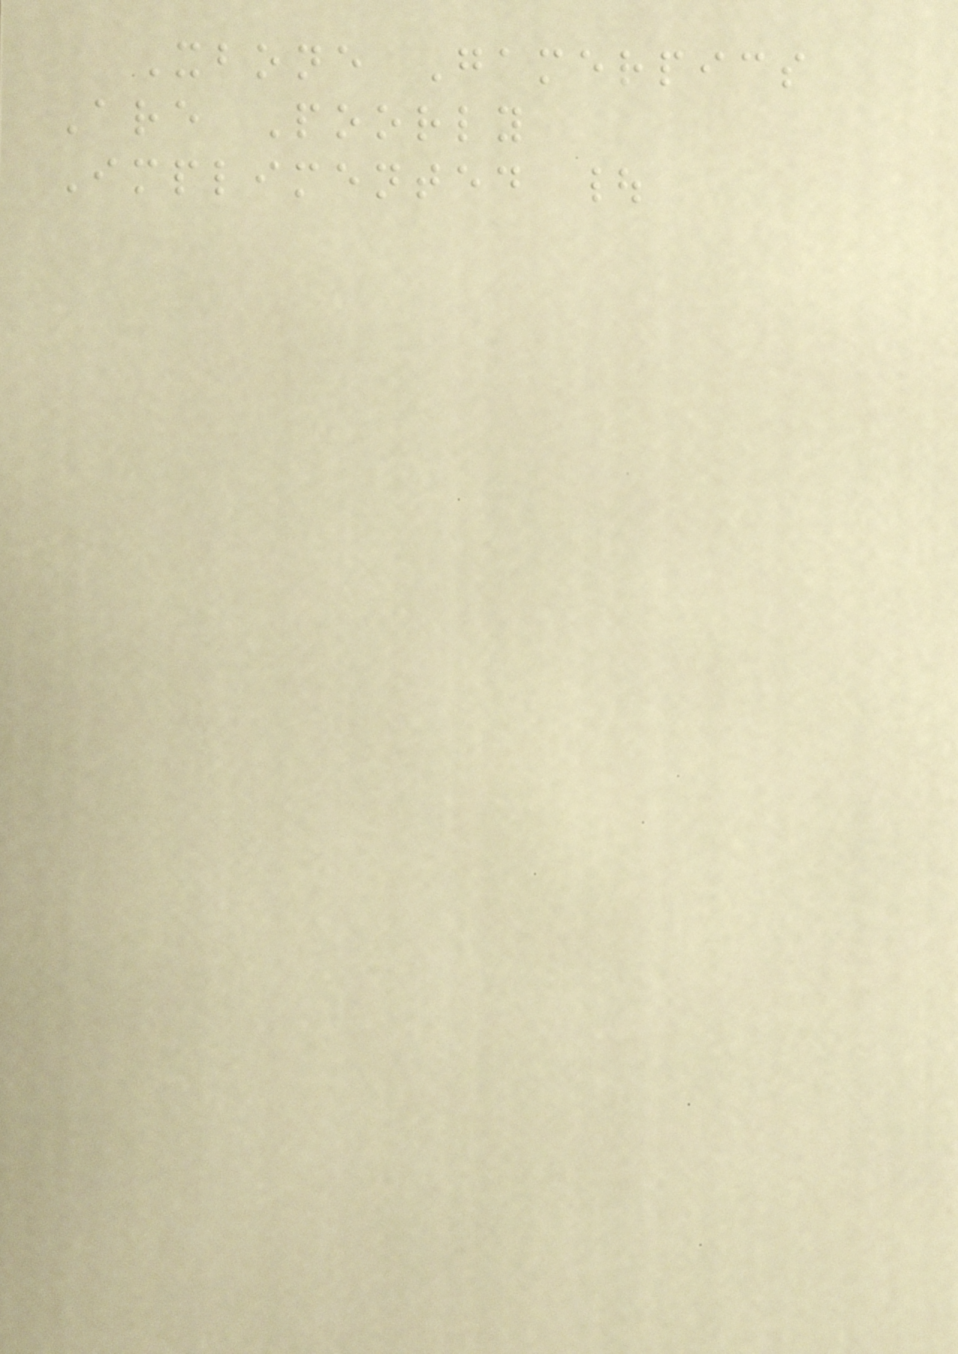Xbone Gamerpics
Are Poorly
Implimented |
